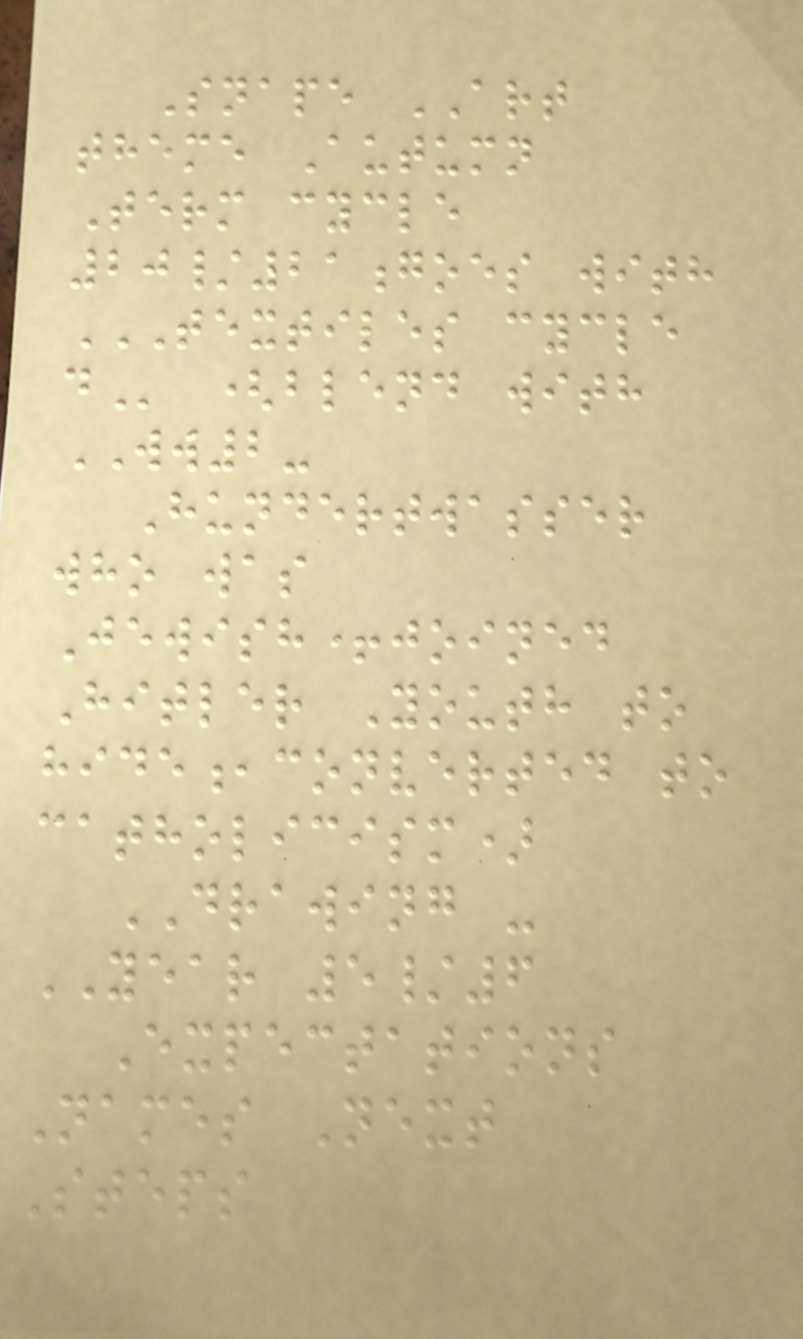Snape ART
theme Autumn
Term cycle
20/21goes with
TEXTILES CYCLE
D (blend with
WW2-
Hundertwasser
who was
Jewish+joined
Hitler Youth to
hide,converted to
catholicism)
DRAWING -
YEAR 5/6
Expectations
Names Next
Steps
